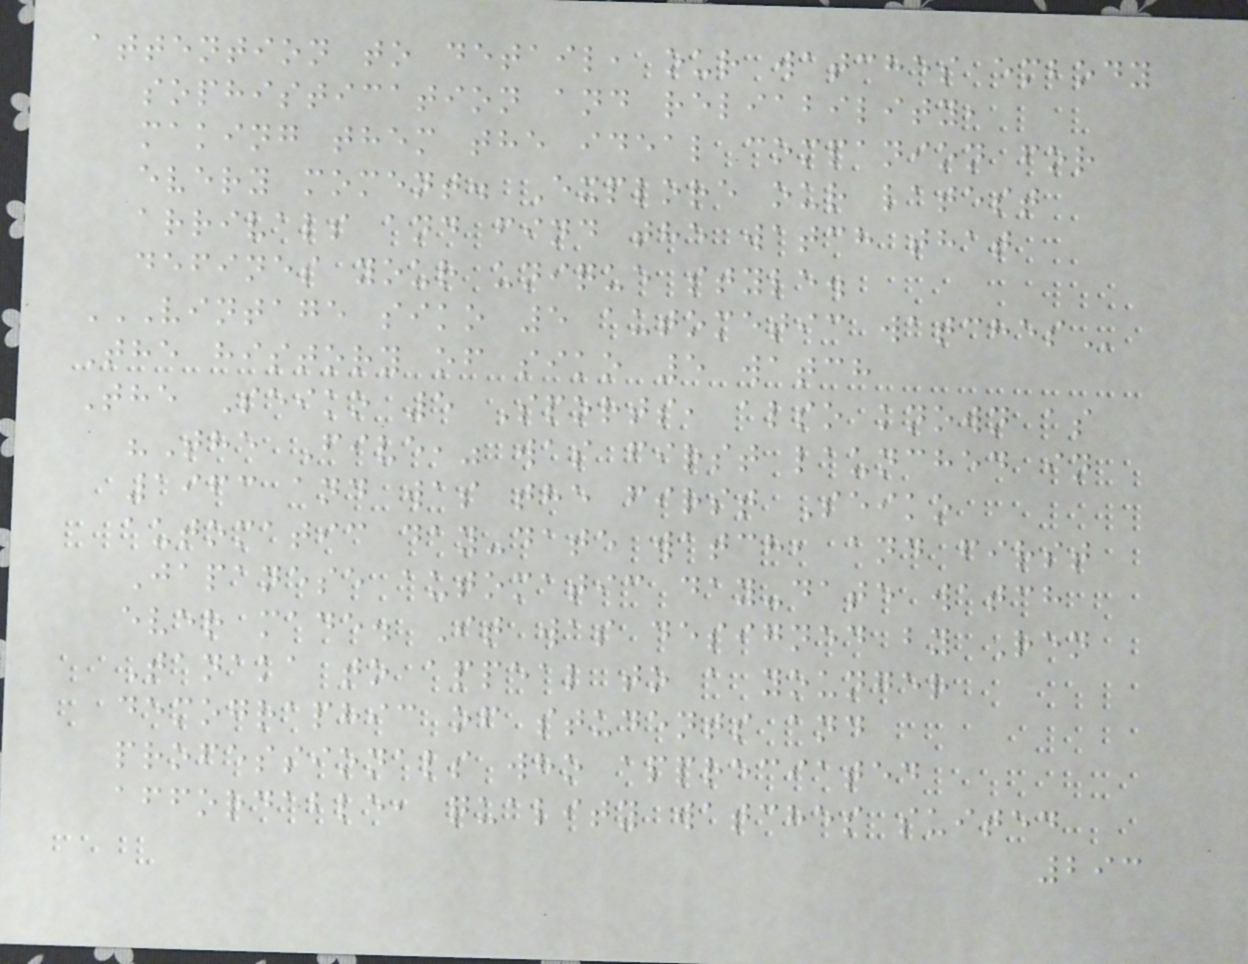attention to detail, our watches embody
sophistication and reliability,
making them the ideal companion for
every moment. Explore our latest
arrivals and find the watch that
defines your unique style.
VINTAGE SIKO 5 AUTOMETIC WATCHES
The history of siko 5 watch
The Seiko 5 Sports, also known as
"The Five," was first launched in
1963 and was the first Seiko
automatic day-date watch, and first
Japanese automatic day-date watch
ever made. It was designed by Ren
Tanaka to appeal to a younger
demographic of students and
professionals who appreciated
affordable, quality watches suited
293
